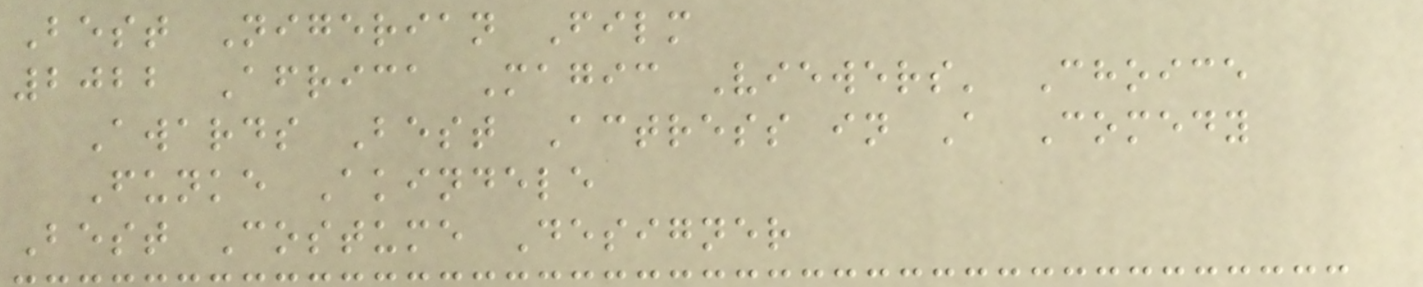Best Nigerian Film
2022 Africa Magic Viewers' Choice
Awards Best Actress in A Comedy
Funke Akindele
Best Costume Designer
